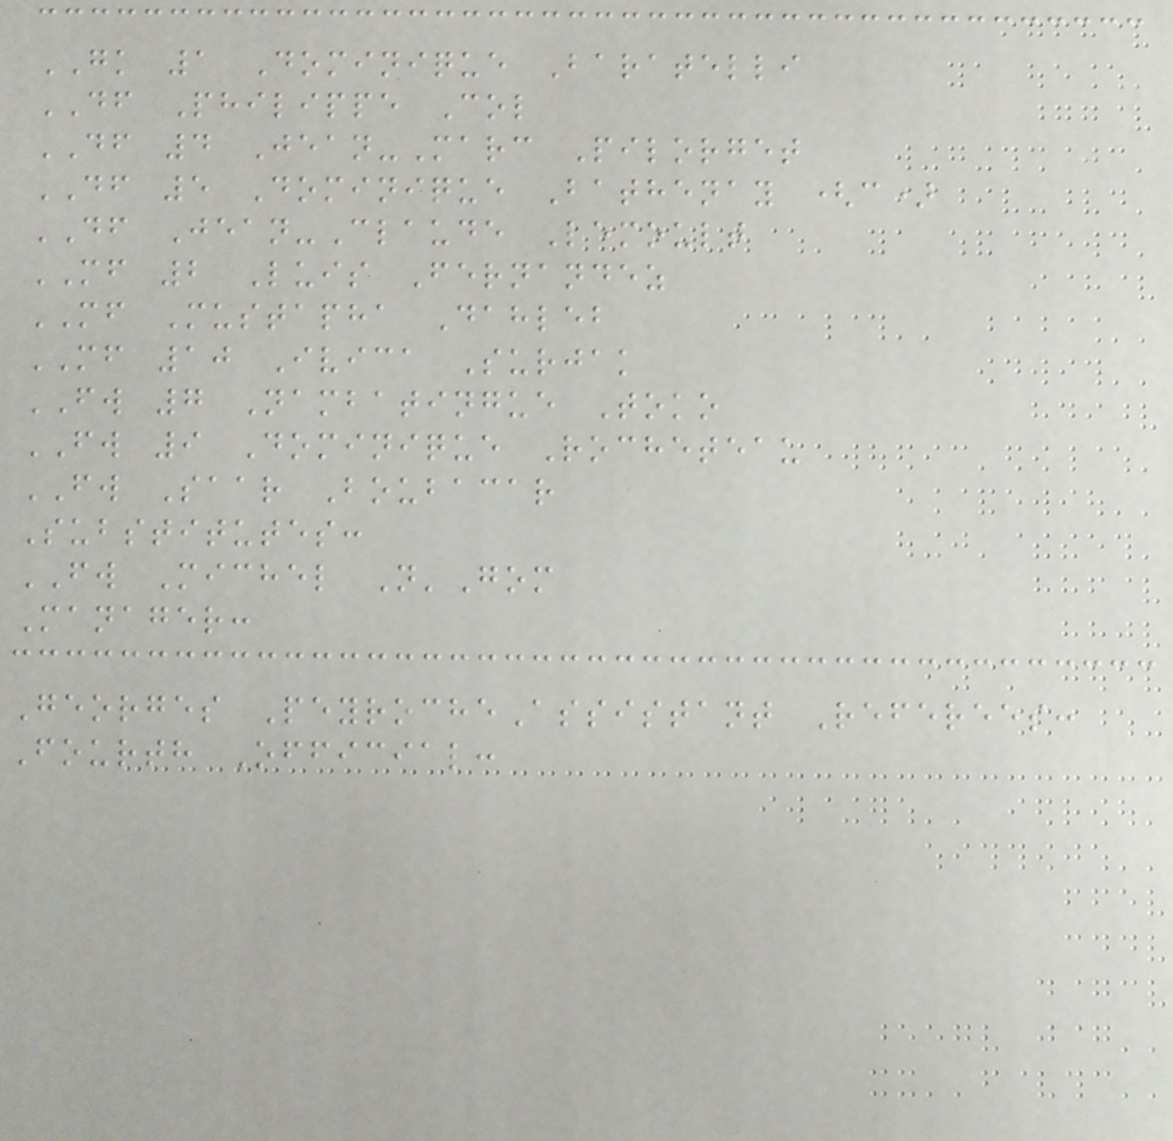GK 1 Dominique Baratelli
DF Philippe Col
DF 4 Jean-Marc Pilorget
DF 5 Dominique Bathenay (c)
DF Jean-Claude Lemoult
MF 2 Luis Fernandez
MF Mustapha Dahleb
MF 10 Ivica Surjak
FW 7 Nambatingue Toko
FW 9 Dominique Rocheteau
FW Saar Boubacar
Substitutes:
FW Michel N'Gom
Manager:
Georges PeyrocheAssistant Referees:
Fourth Official:
